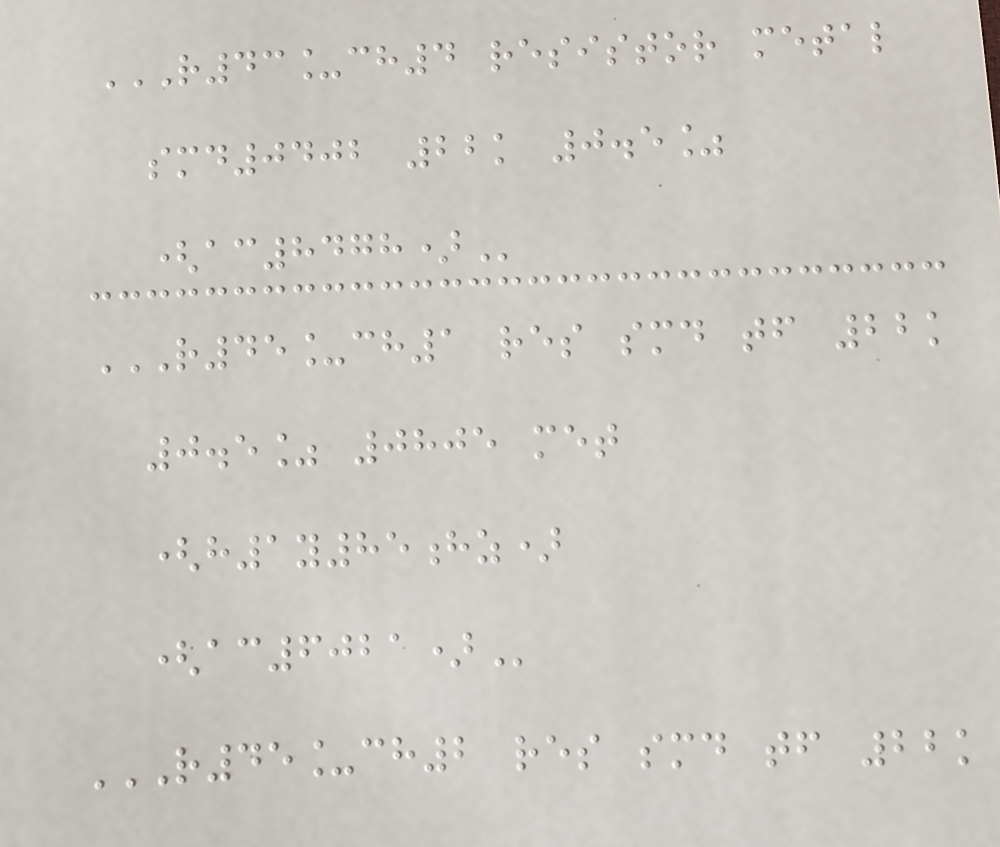R43_CH4 RESISTOR METAL
SMD0402 22K 0.5%
(AC8478)
R45_CH1 RES SMD TF 22K
0.5% 0805 MET
(H1Y85HZ)
(AC6021)
R45_CH2 RES SMD TF 22K
